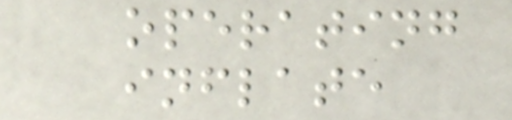operating
inflate
